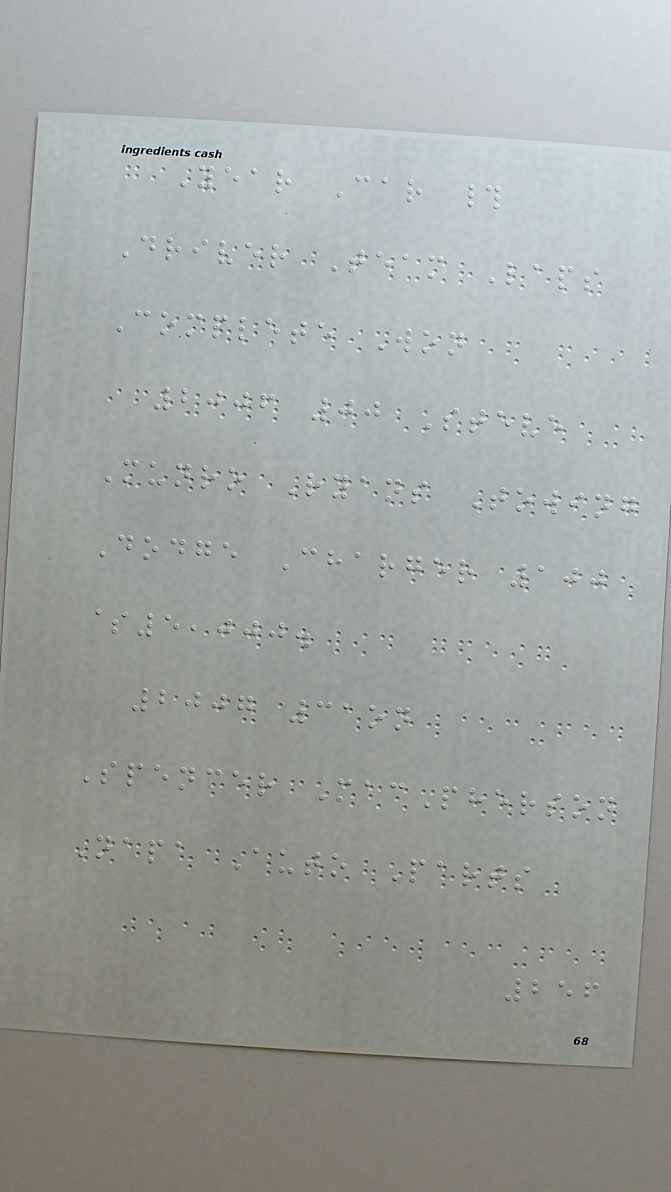Year Car #
Driver Team Laps
Complete Won
2006 00 Steve
Munro Ryans Towing
Dodge Charger 100
$5,000.
2007 31on
Spencer MacPherson
Napa Auto Parts
256
